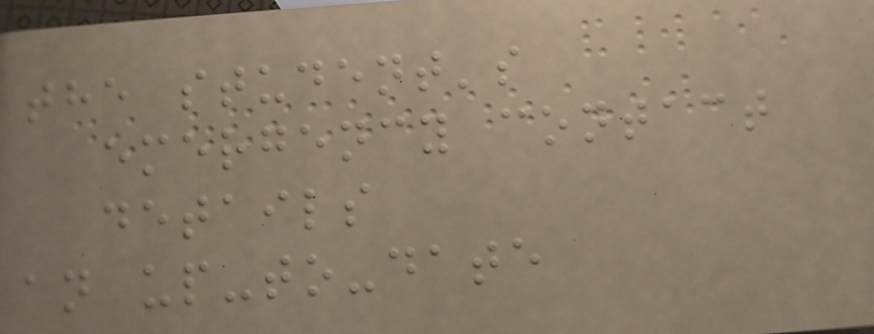the student's
emergency contact
details
an up-to-date
